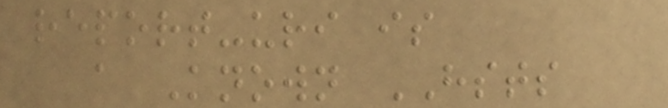report-uri is
a Known HSTS
